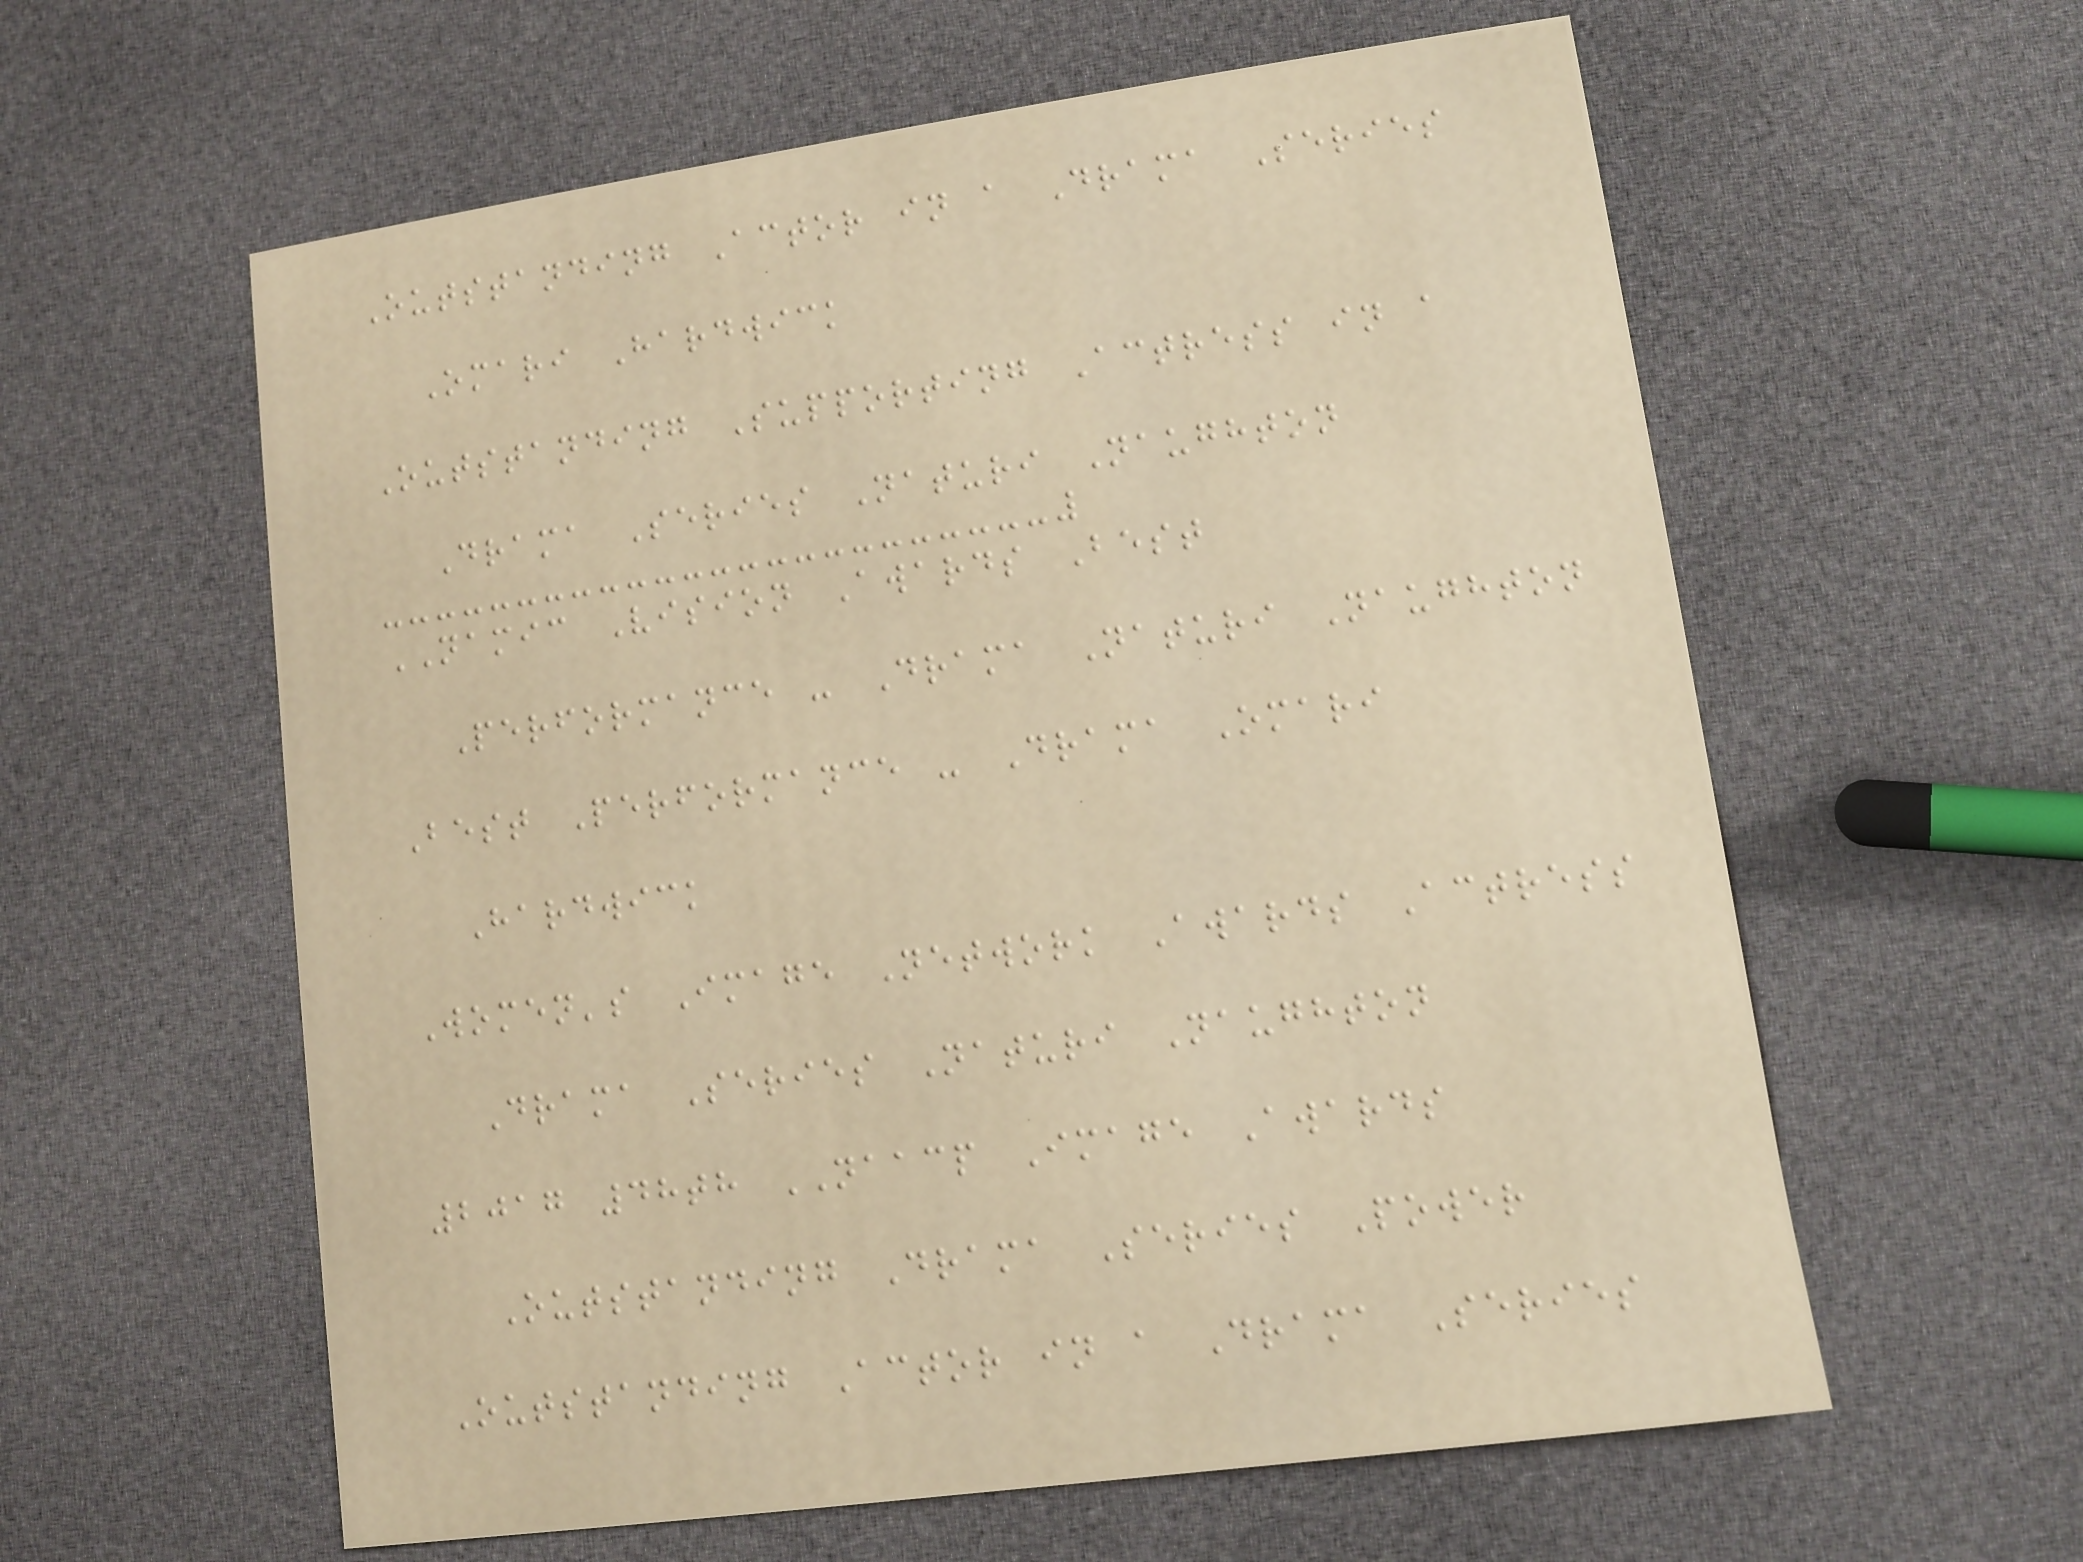Outstanding Actor in a Drama Series
Omari Hardwick
Outstanding Supporting Actress in a
Drama Series Naturi Naughton
NAMIC Vision Awards Best
Performance - Drama Naturi Naughton
Best Performance - Drama Omari
Hardwick
Women's Image Network Awards Actress
Drama Series Naturi Naughton
2017 48th NAACP Image Awards
Outstanding Drama Series Power
Outstanding Actor in a Drama Series
